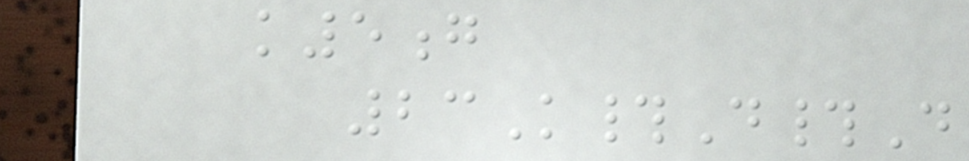k5g
23K#D#D
